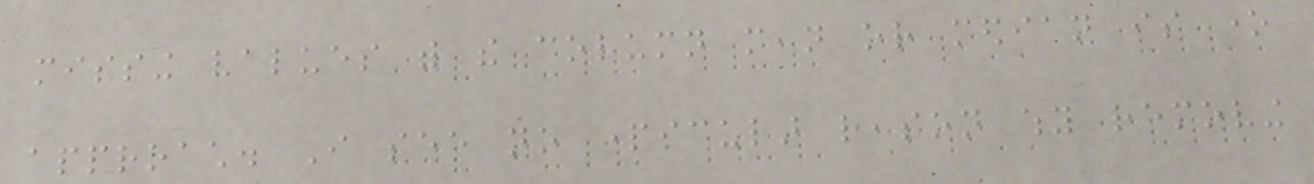missing values with the column mean or median is one
approach. I see no particular reason why removing
